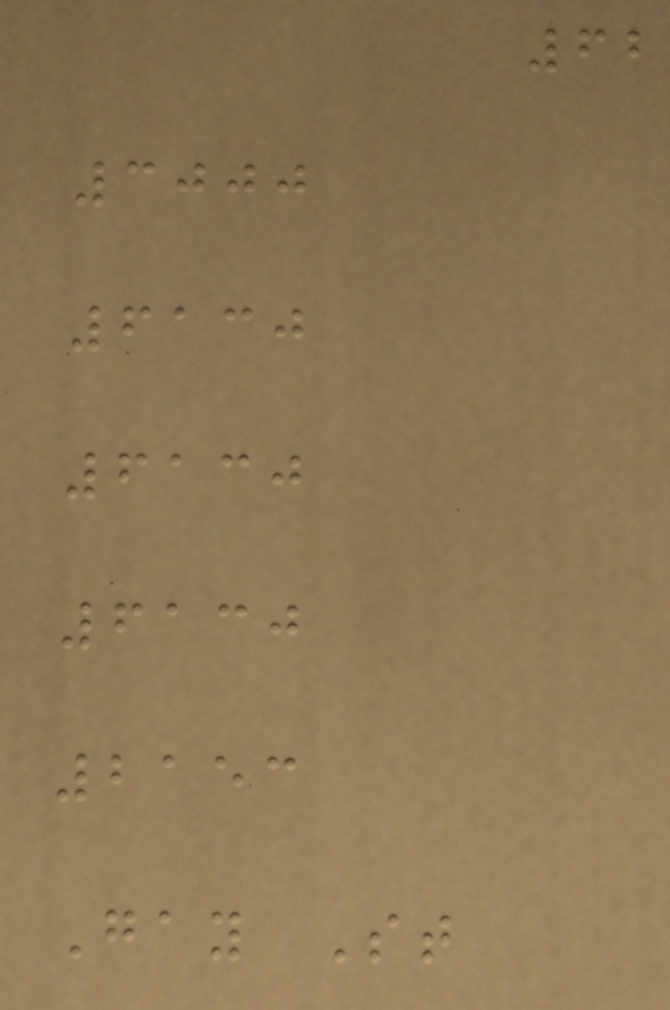62
3000
6130
6130
6130
2153
Gay St
